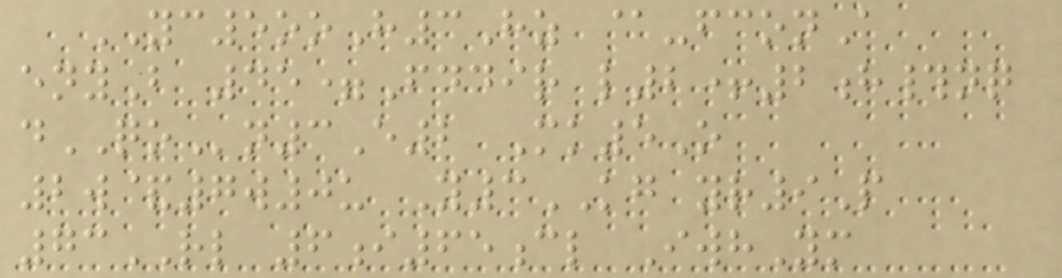YC5ooH3Hz @-fconA
enyB 45=Fddir l2+2h#nq
dQOn3E2 Mk5O
2w&7w0u Y3KG yr9P
73RL 6i65cl IwhYm
